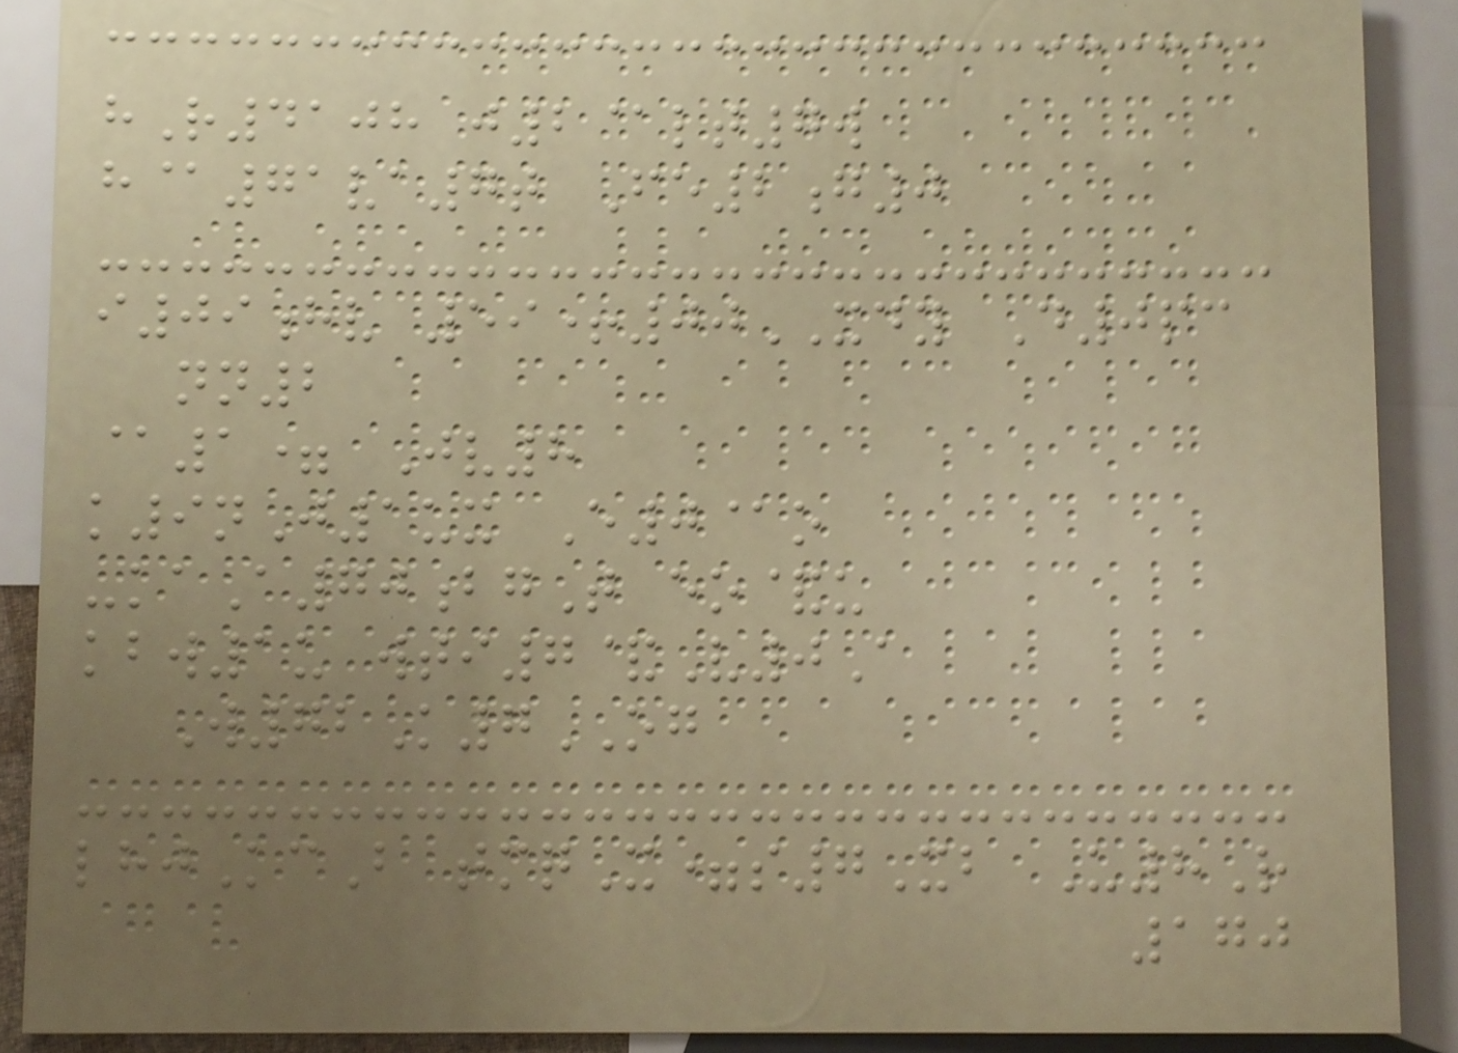hR4108 j2@lt7w
h@71va7t Fe2g0
i09hv 59+00XDY D0pc
nn2
@1= Jv8
k9nJ1ux E0@o
-kaA70bgT eo&u
kbw1u wti7&V0A
W72K7OG
lhjKcB tmqX=s7Xb U8R
170
